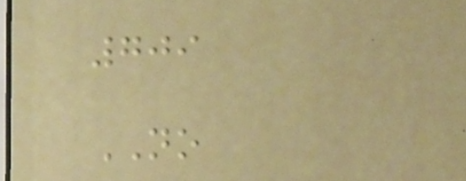709
NO
